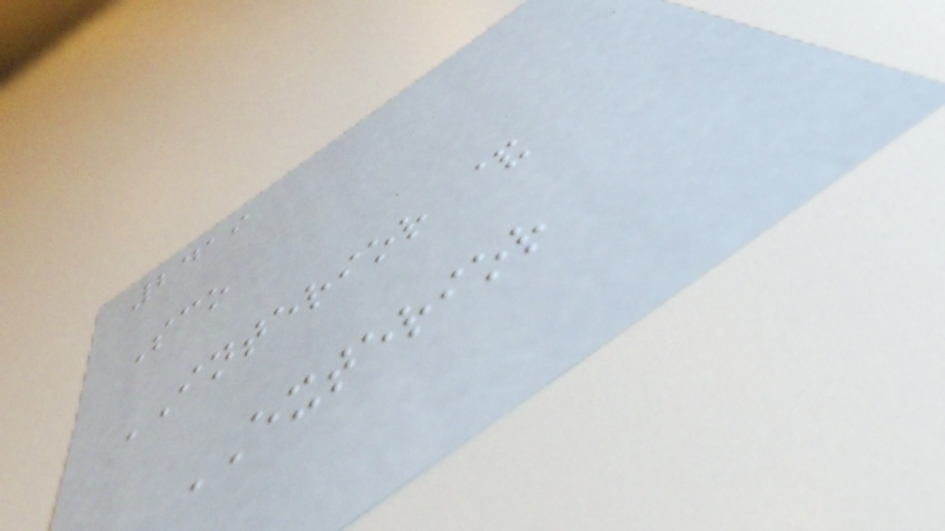2419
Sco
INTERIOR &
EXTERIOR
